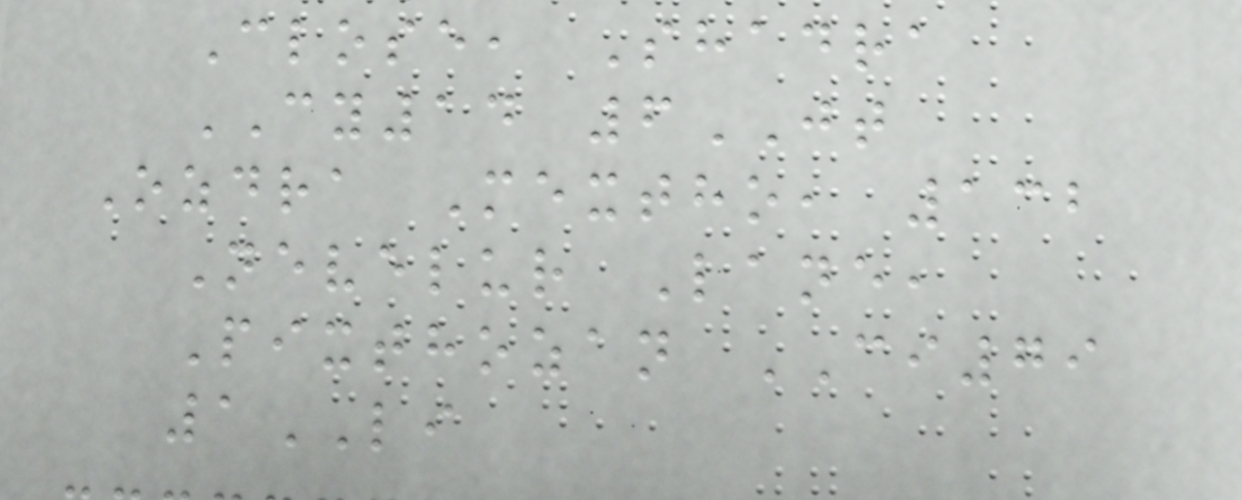Close, Shadra
CY14 6JT
Ozdra Mextho, 132
Nevelur Lane,
Pixthozan CI79
1LI
